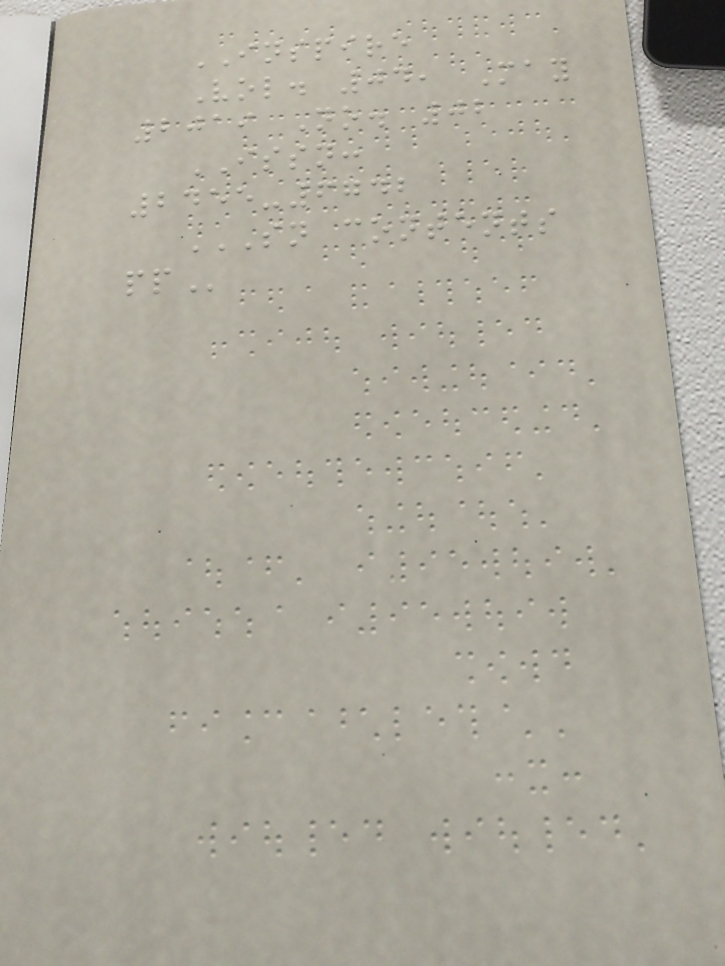INSPIRE
Vol. 04, May
2019 No. 02
ISSN:
2455-6742
SN CONTENTS
PP
